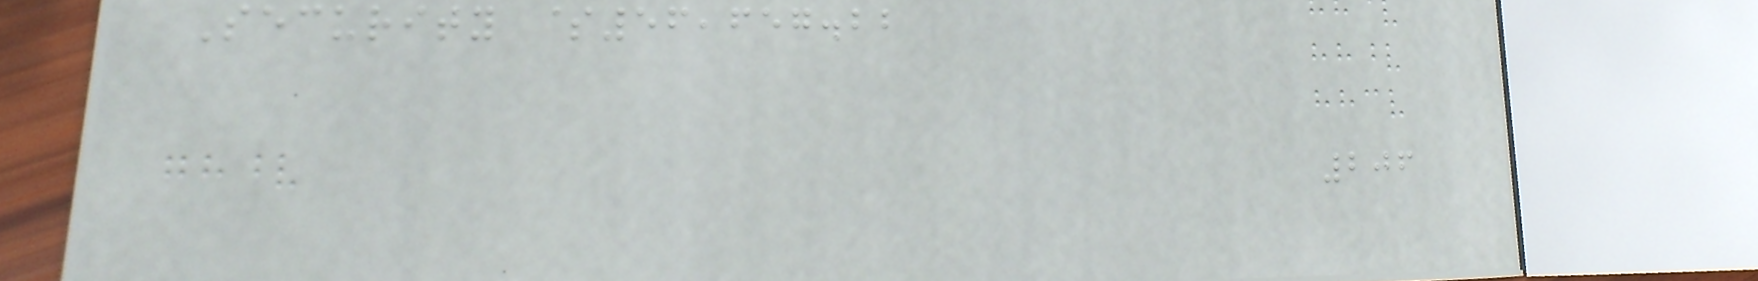Security $56,657.22
206
